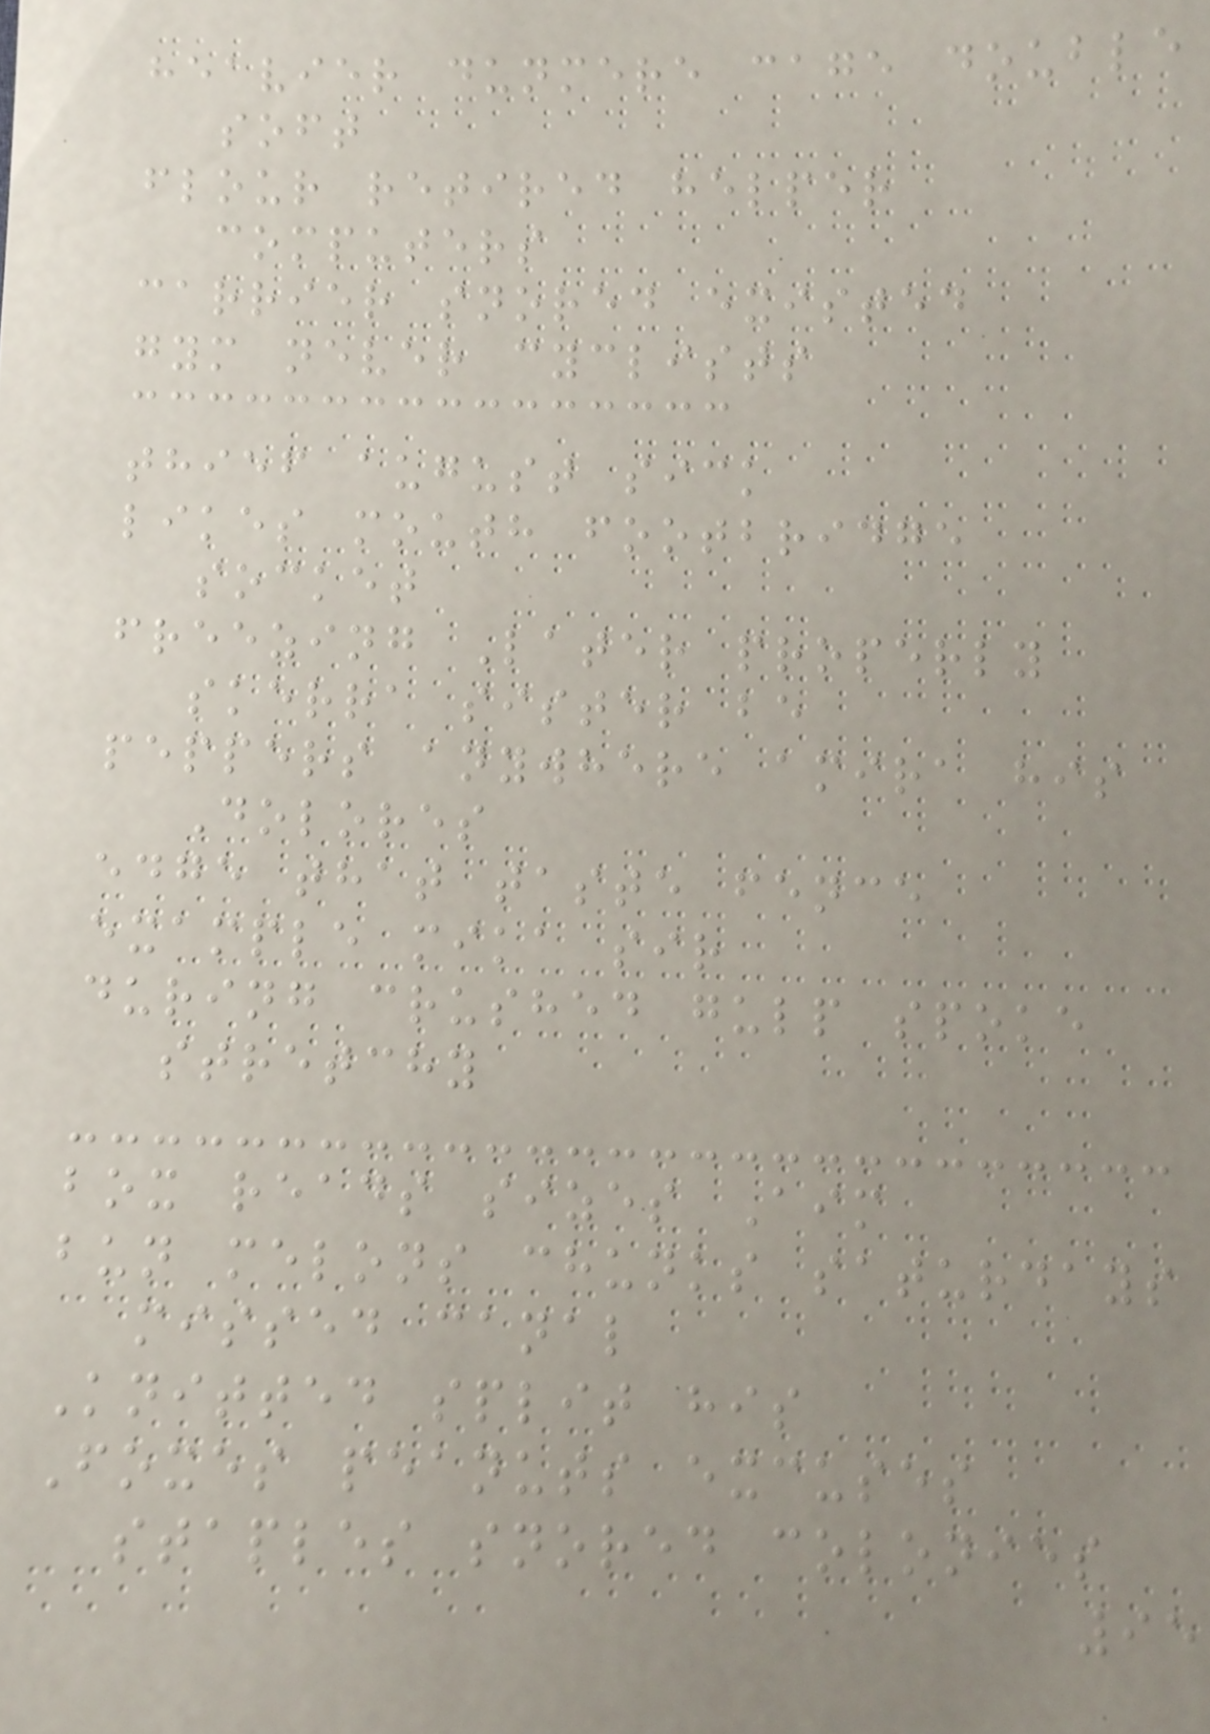heavier dunmere cage double
soft
flour retired helper
computers
carrier snored existed
gym never cyclists
thief august sick
likes mouth footbridge
socket
freezing Later properly
skerra sister be
peppers anywhere amira his
Dolores
edge that taste fence
example mika sir
during crushed gulp spoke
stretchy
box reads sizes Aim
bun melons chunks saturdays
missed canal
Knitted split his
Foxes peanuts excuses
staples snored colonies
95
